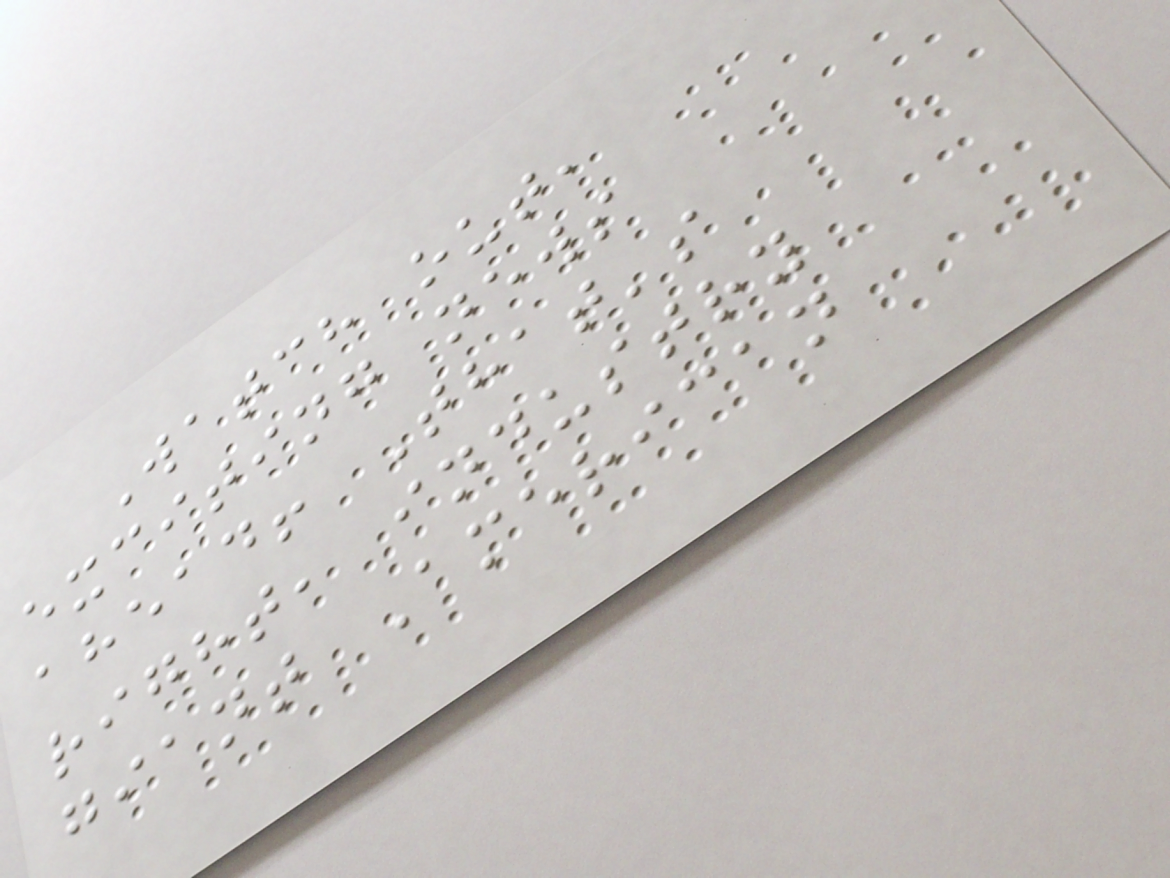Watch out,
exciting news
ahead! That's
right, industry
giant American
